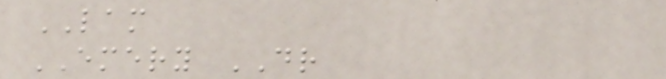LAM
EMERY DR
